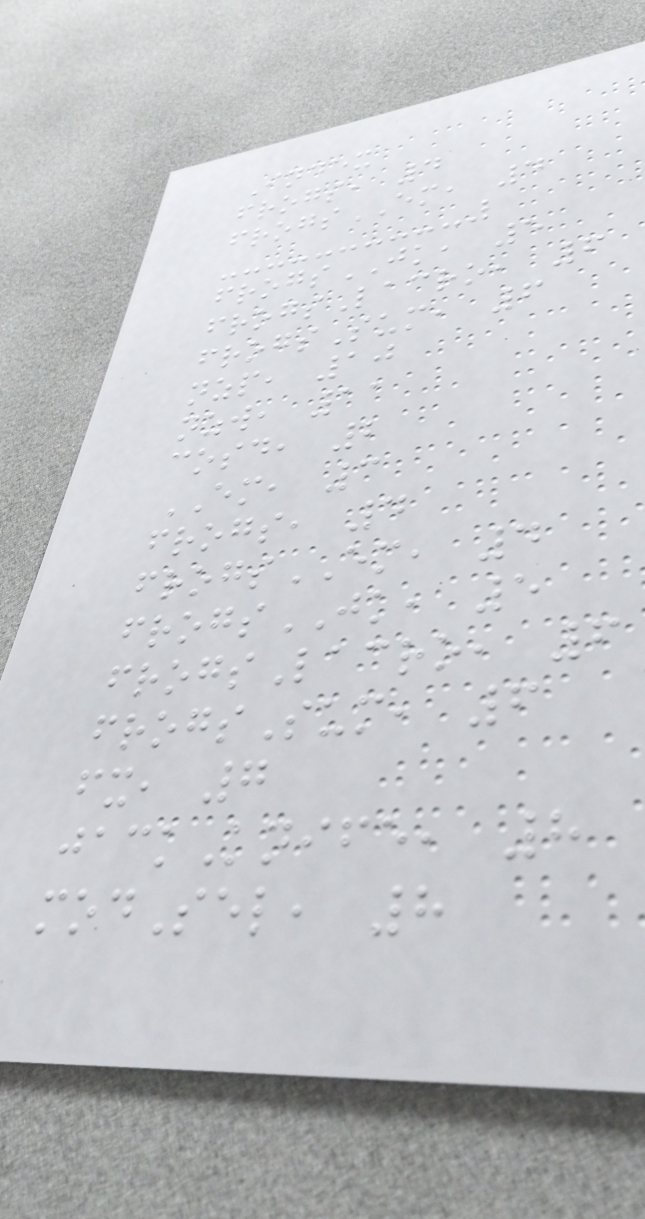Index
frogs, 4
frogsEM, 4
frogsJK, 5
frogsLacro, 6
frogsSum, 6
nzp, 10
nzw, 11
cosd, 2
EM, 3
frogs, 4
frogsEM, 4
frogsJK, 5
frogsLacro, 6
frogsSum, 6
fx, 7
jackKnife, 8
modSel, 8
